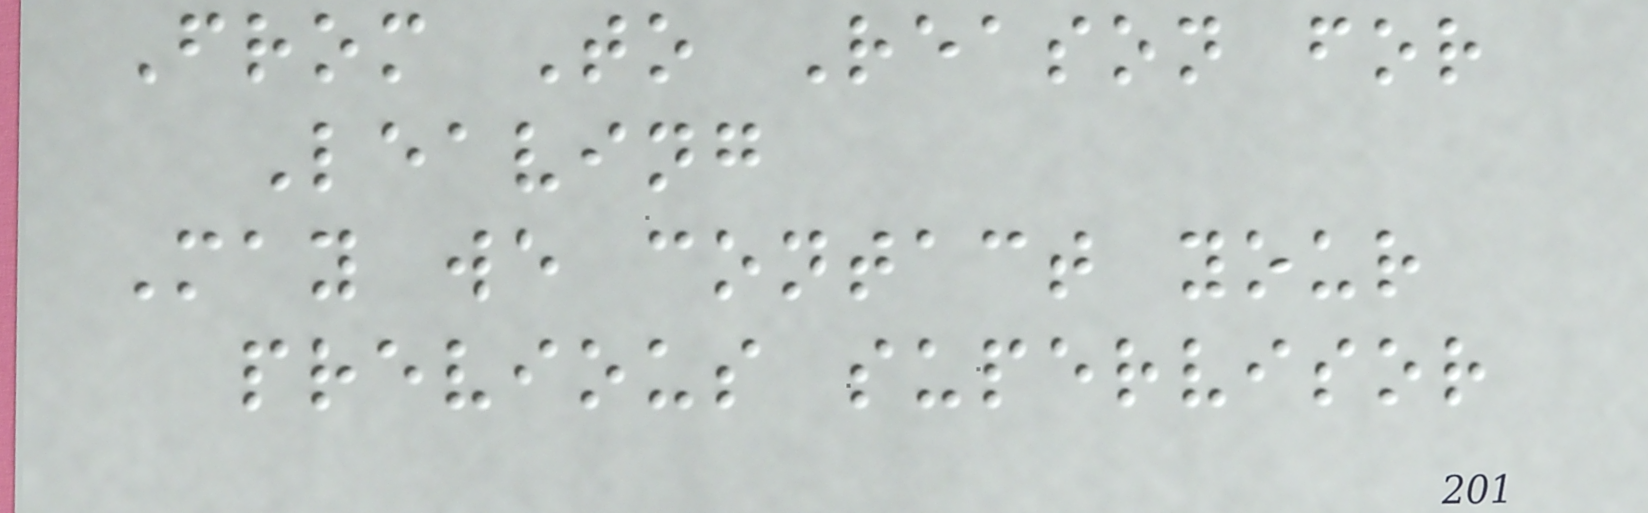From To Reason for
Leaving
May we contact your
previous supervisor
